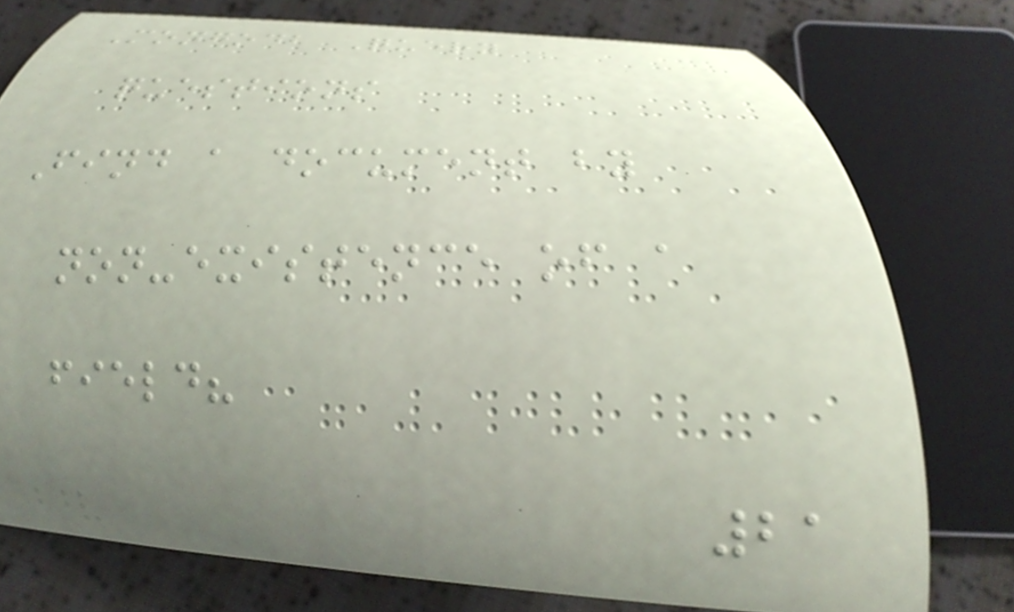Mongodb Query
questions
Find a document by
non-existence of a
field?
21
